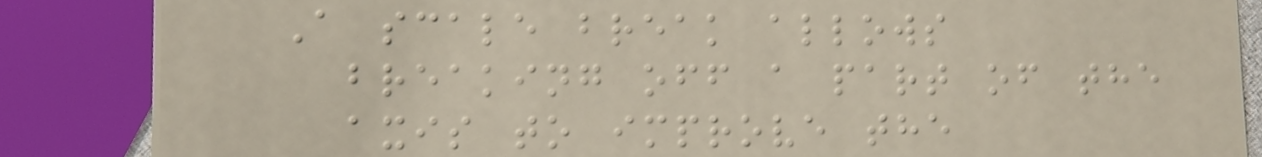A scale break allows
breaking off a part of the
axis to improve the
